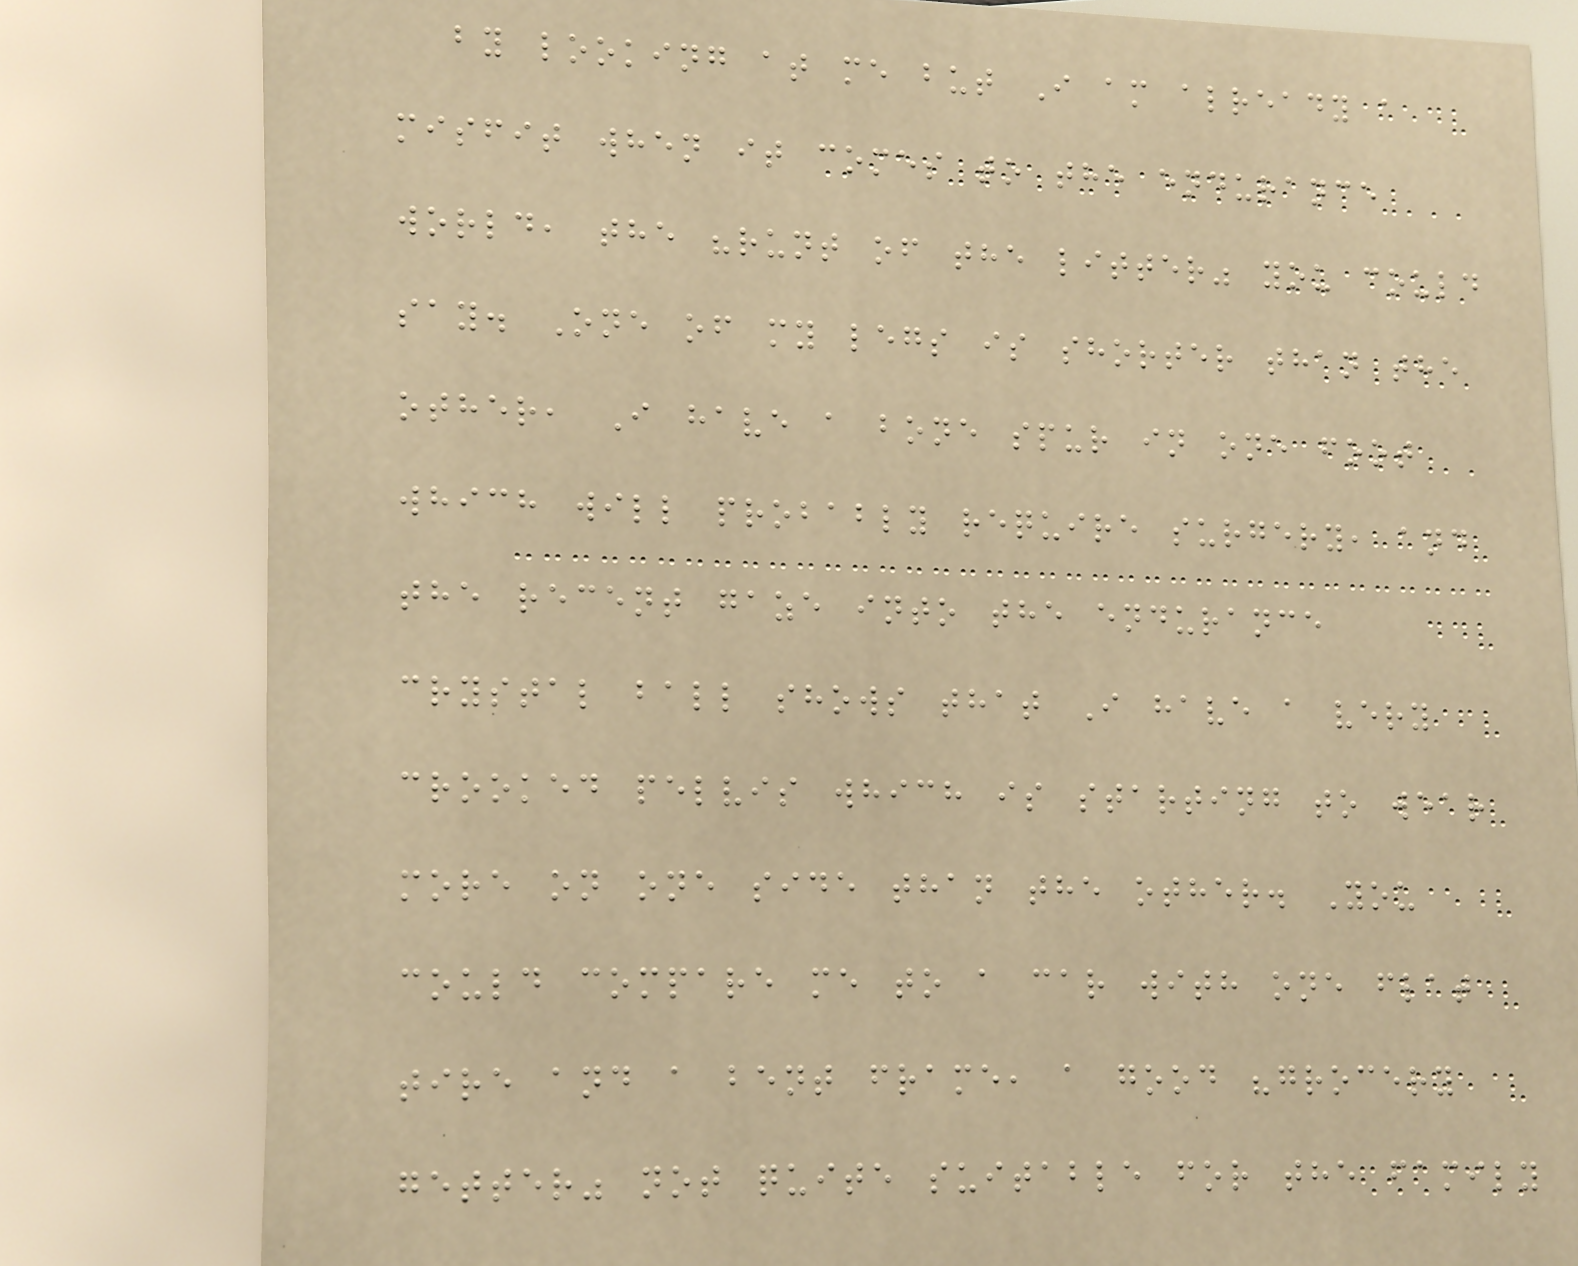by looking at me but I am already a
misfit when it comes to the endurance
world, the "runt of the litter" you could
say. One of my legs is shorter than the
other, I have a bone spur in one foot
which will probably require surgery, and
the recent gaze into the endurance
crystal ball shows that I have a very
crooked pelvis which is starting to wear
more on one side than the other. You
could compare me to a car with one flat
tire and a bent frame, a good "grocery
getter" not quite suitable for the family
